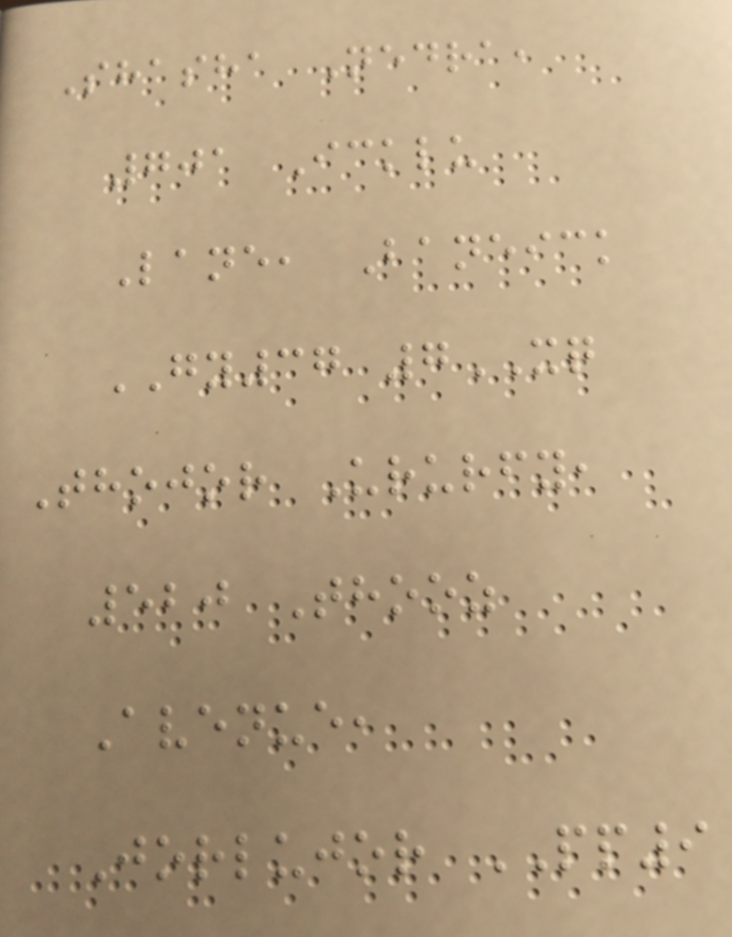Shasha Nedra,
701 Icklu
Lane, Baneick
GY37 7XQ
Thojor Ururfy,
520 Thooz
Avenue,
Jorlujor PP9
